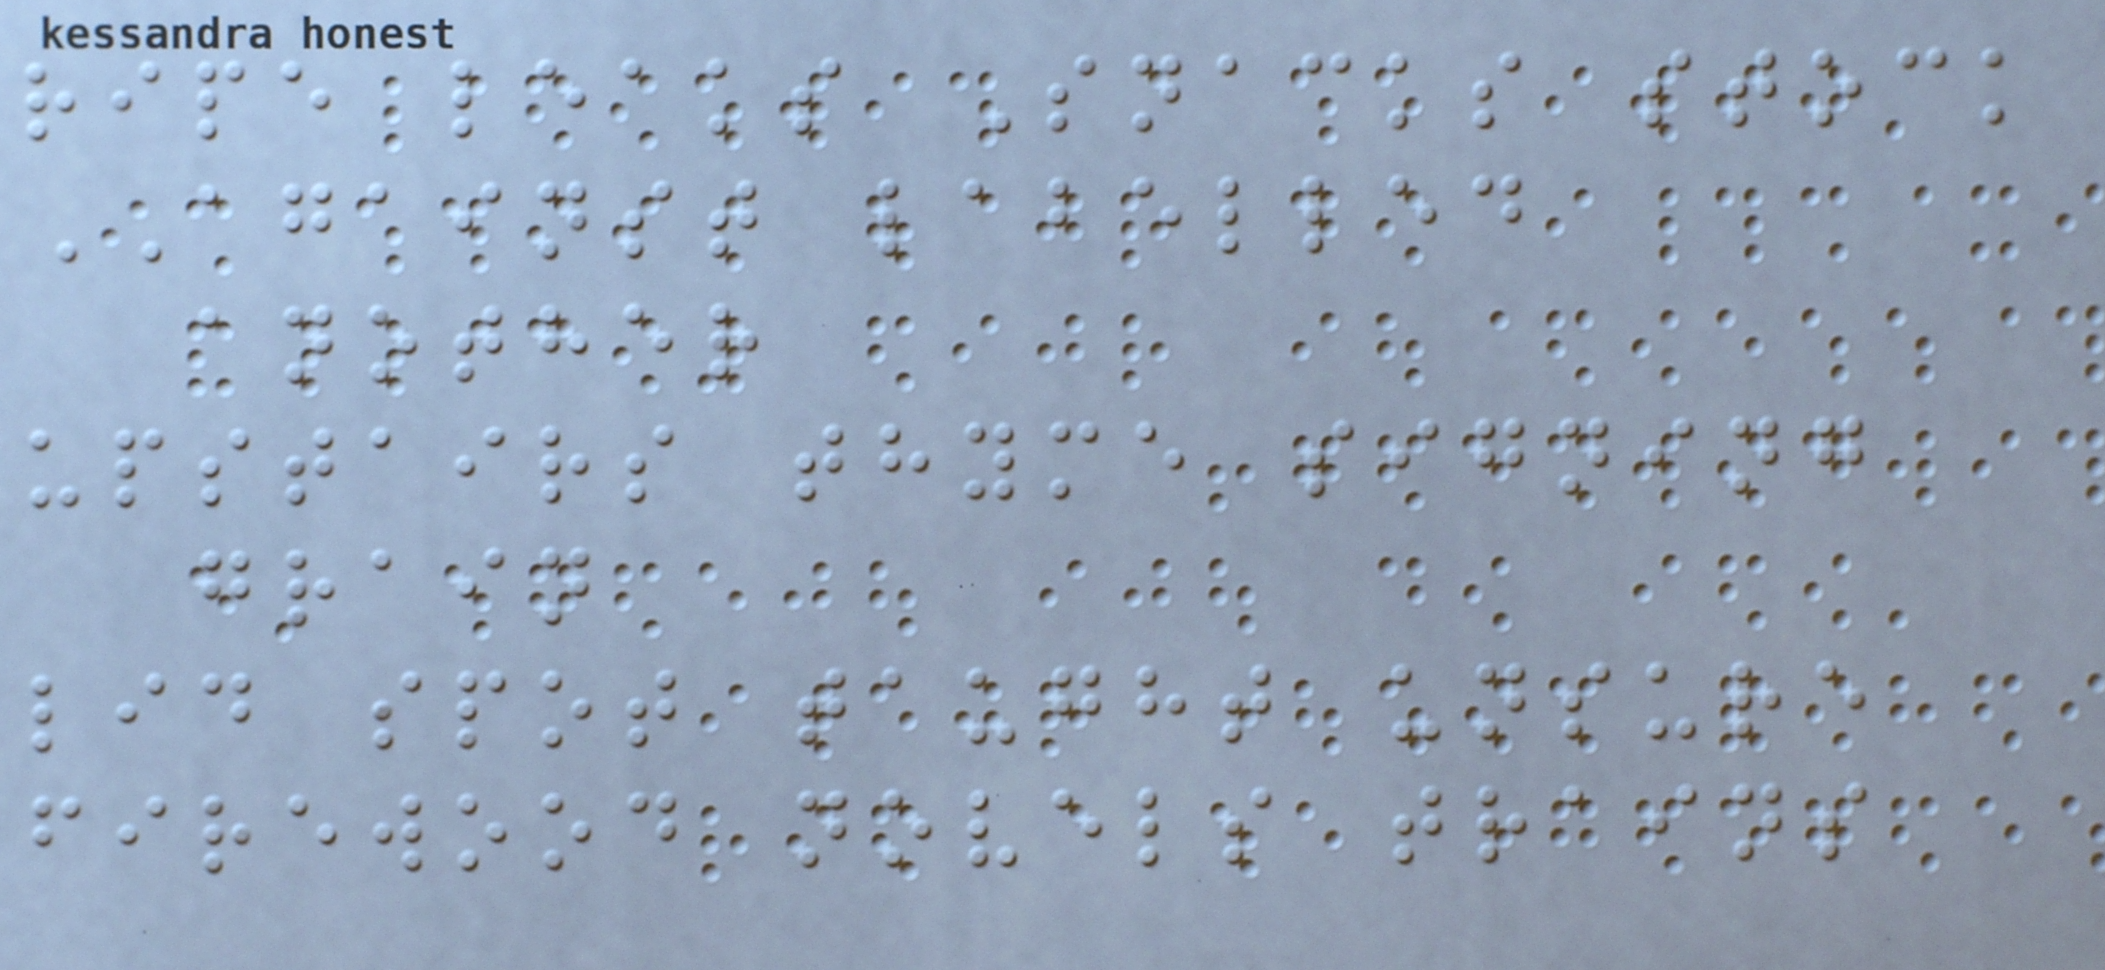ripe leaks Snacks stock
AGAINST labelled
another
upstairs thyme signing
grain
lid spot taught unsure
firewood novels trains
